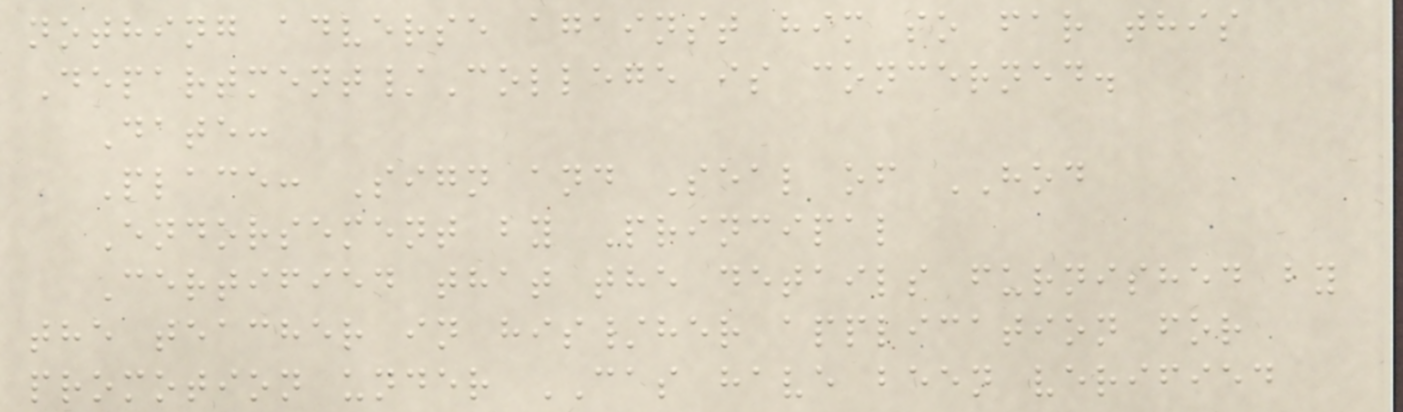nothing adverse against him so far this
Department/College is concerned.
Date:
Place: Sign and Seal of HOD
Endorsement by Principal
Certified that the details furnished by
the teacher in his/her application for
promotion under CAS have been verified
